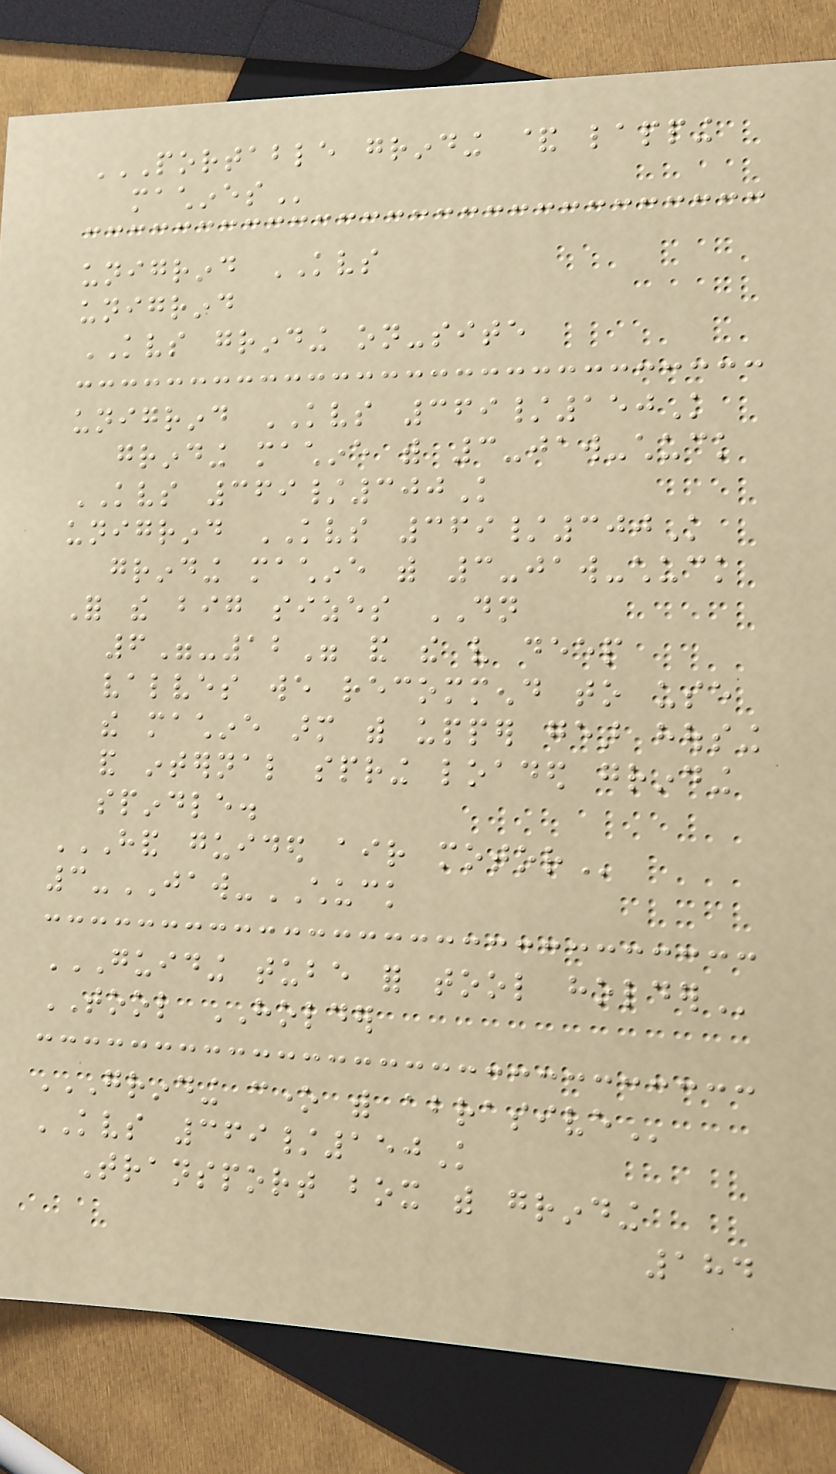PORTABLE GRINDING & LAPPING
MACHINES
unigrind KVS
unigrind
KVS grinding on-site
unigrind KVS 369/150K
grinding machine with 3-jaw-chuck
KVS 369/300K
unigrind KVS 369/300K
grinding machine with 3-jaw-chuck
For the big sizes DN
6"-12" and the very deep
valves we recommend to use
the machine arm with upper gear housing
and internal spring loaded grinding
spindle.
HAND GUIDED AIR MOTOR
3-JAW-CHUCK
GUIDING TUBE FOR TOOL HOLDER
TOOL HOLDER
GRINDING CONE WITH ABRASIVE
KVS 369/150K
Transport box with grinding
184
